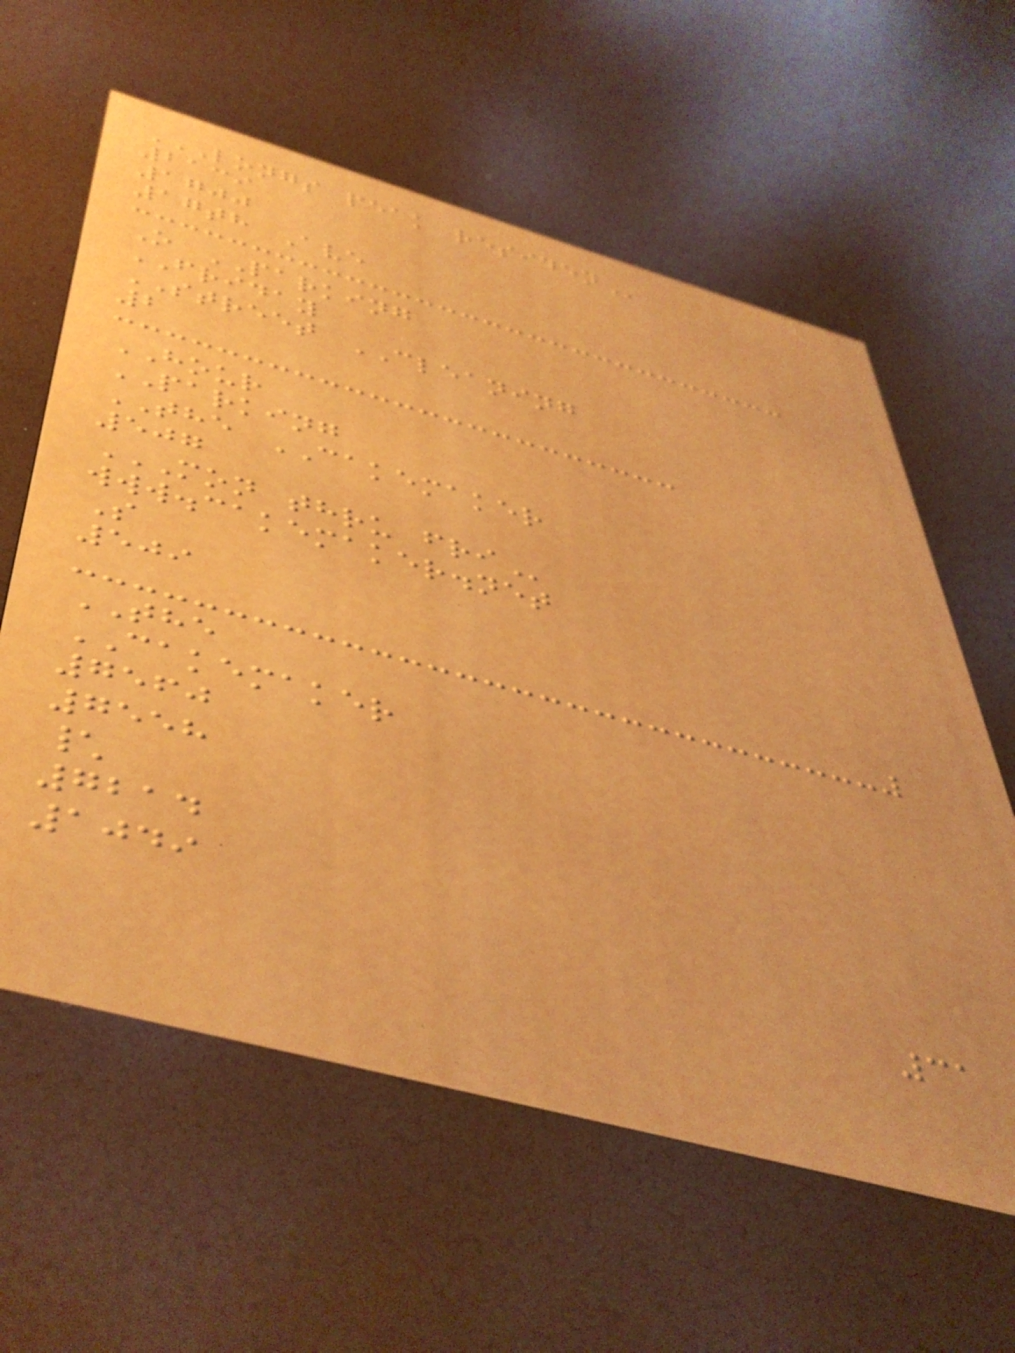LONGS PEAK RESIDEN
2139
1700
17th Ave
O PARKING
FRIDAY
STREET CLEANING
2
HOUR
PARKING
THE CAKEMAKER
507
MON THRU FRI
www.cakemaker.net
S
509
THE
CAKEMAKER
7560
7558
\
7214
1049
31
